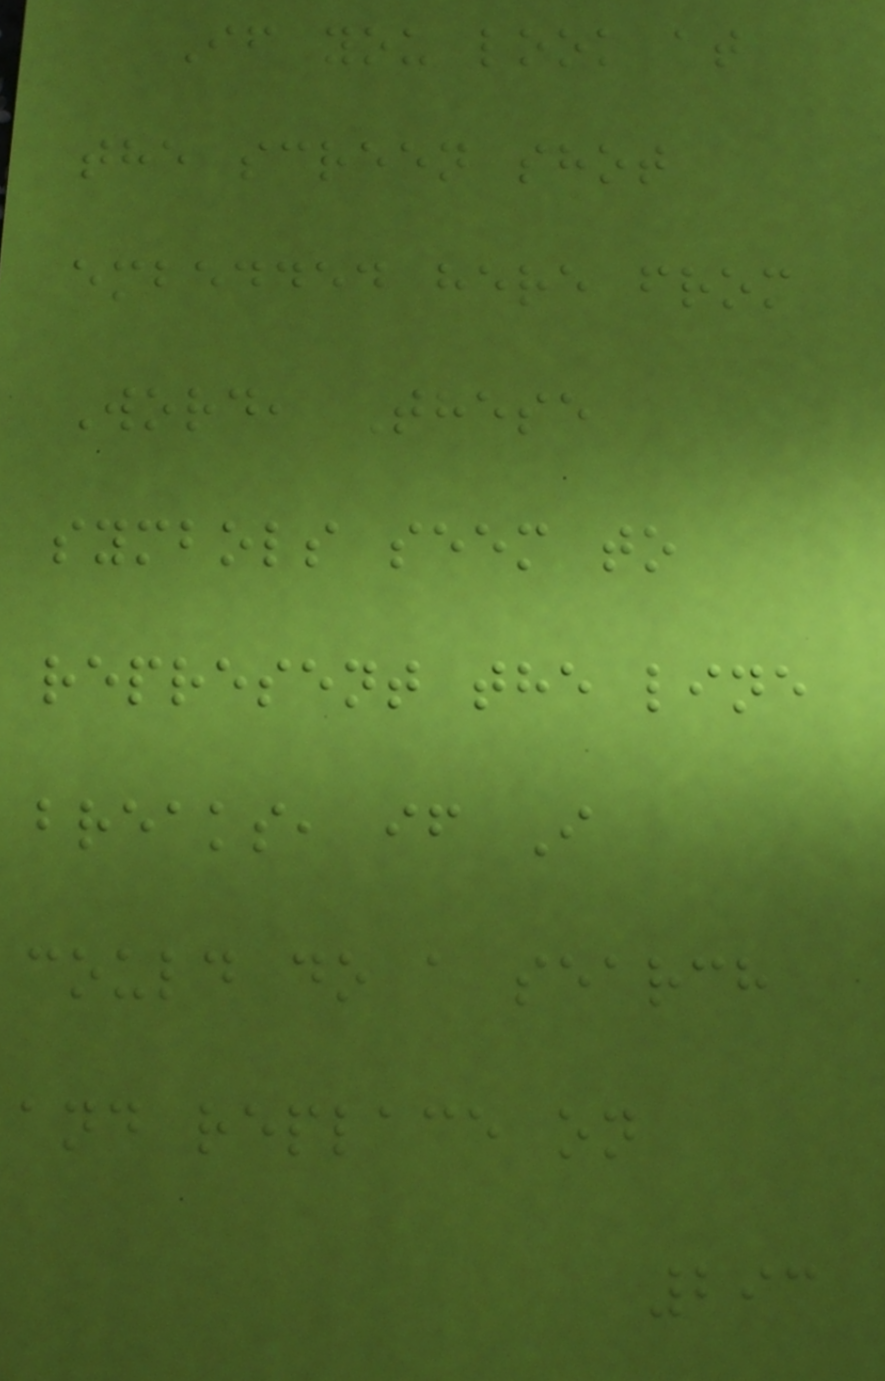If you look at
the screen shot
embedded here from
Word, These
symbols seem to
represent the line
breaks, if I
could do a search
and replace on
293
